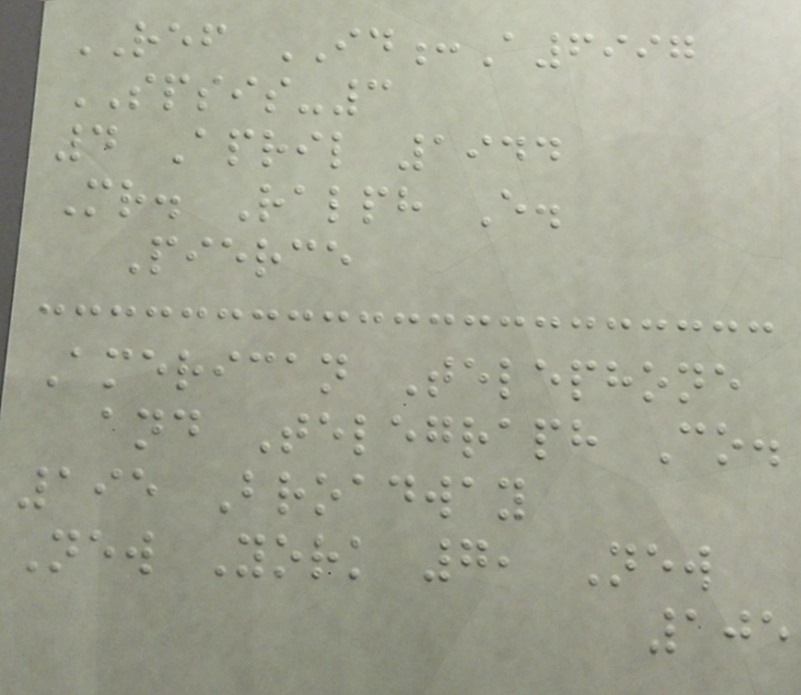REF ID:A6997
SPSIS-3
4 April 1944
Mr. Ralph E.
Pierce
American Telephone
and Telegraph Co.
195 Broadway
New York 7, New
105
